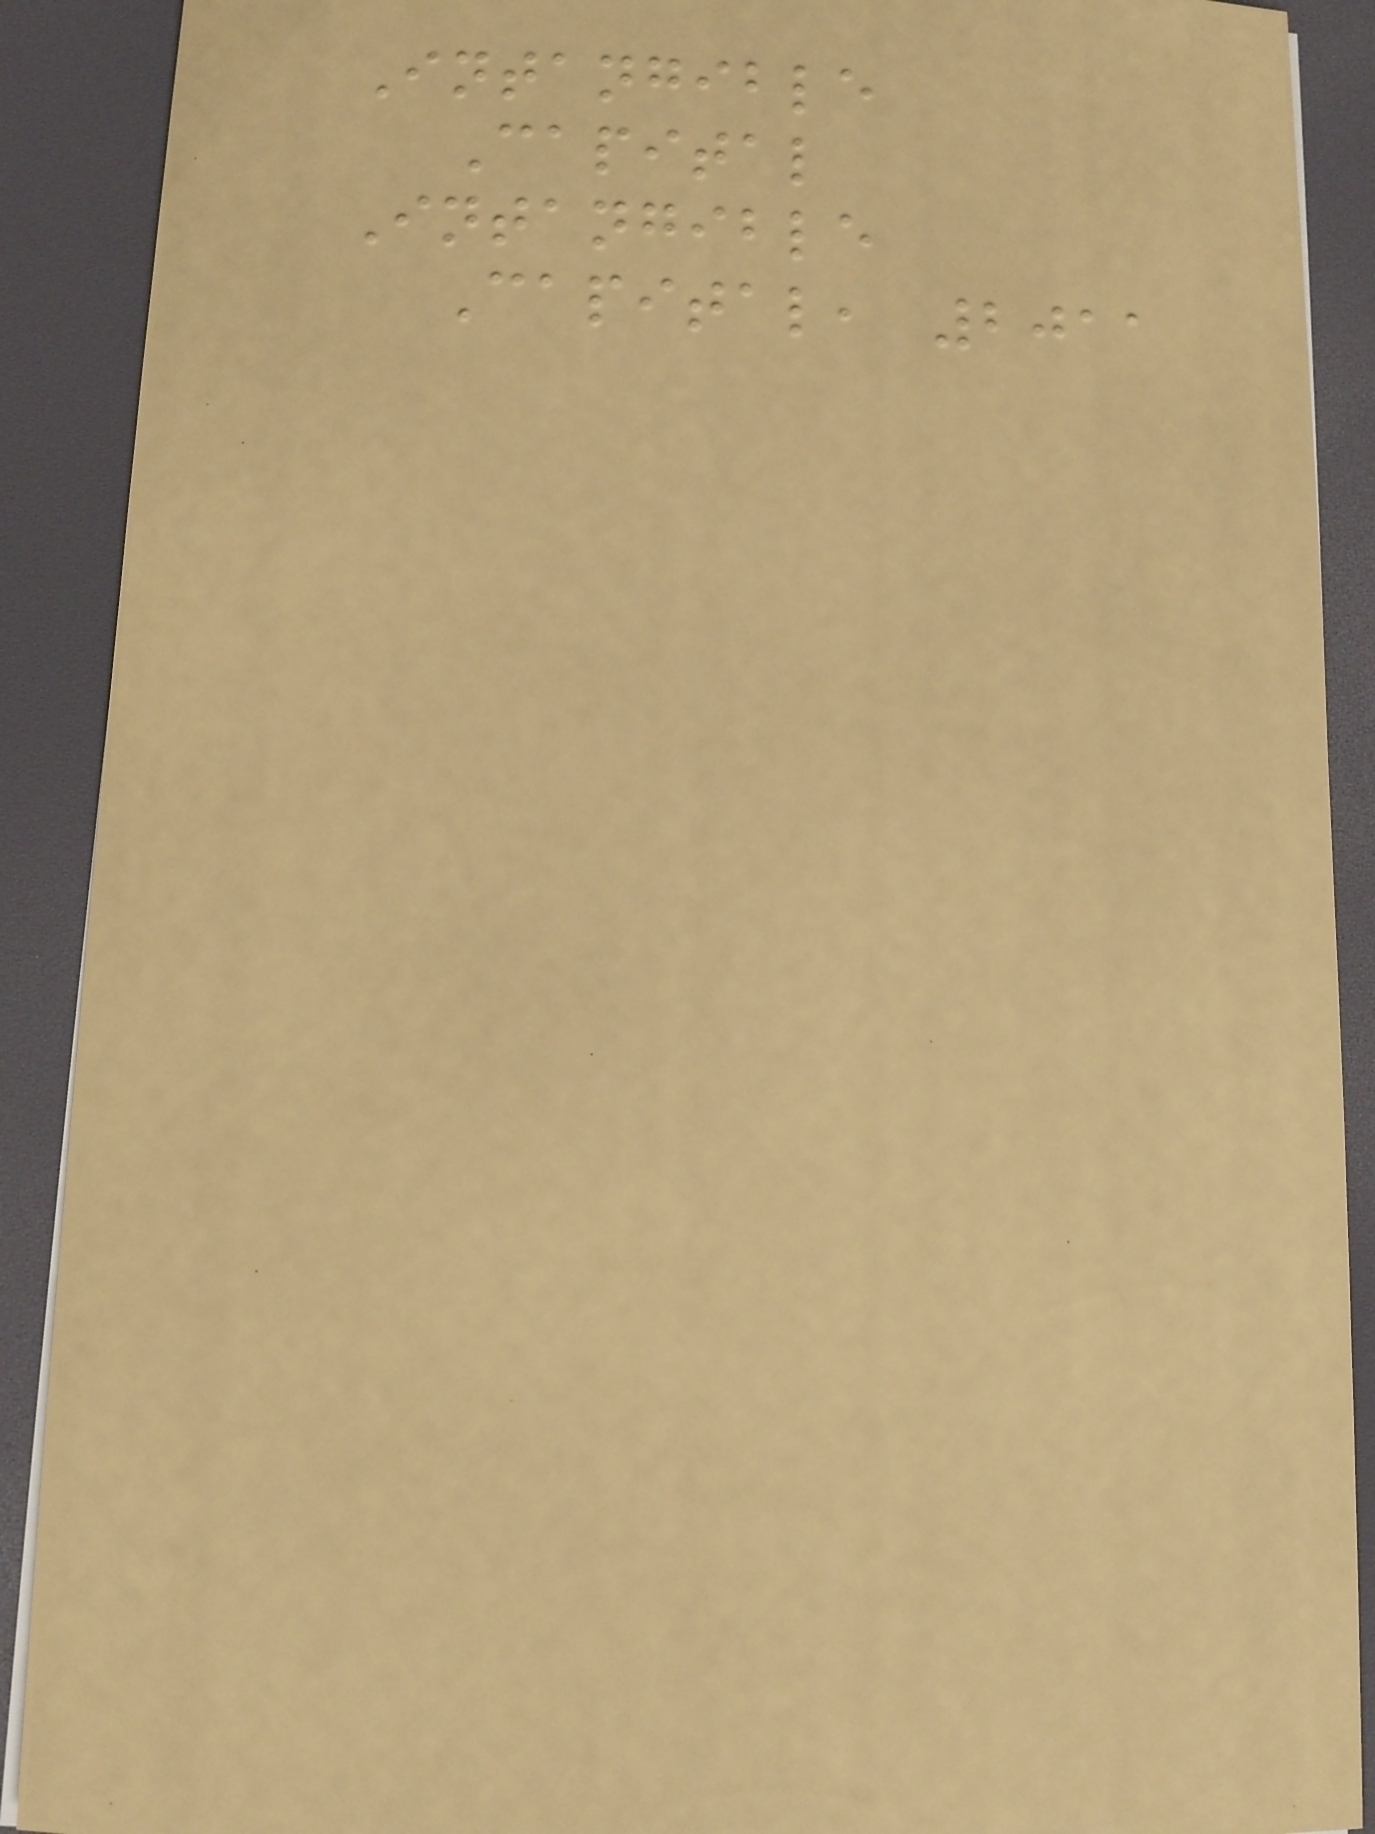Intangible
Capital
Intangible
Capital, 2011
